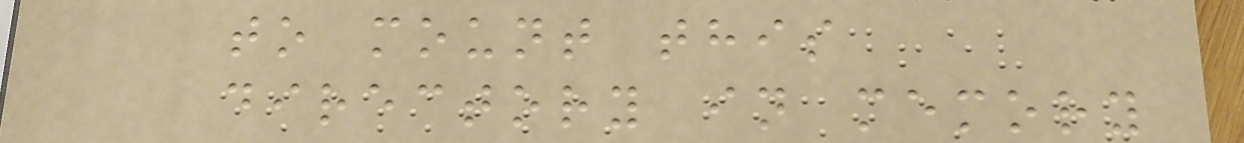to mount this
directory in memory
